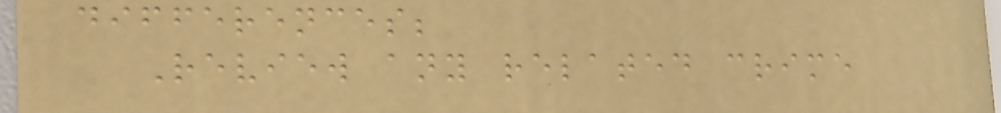differences;
Review any related crime
